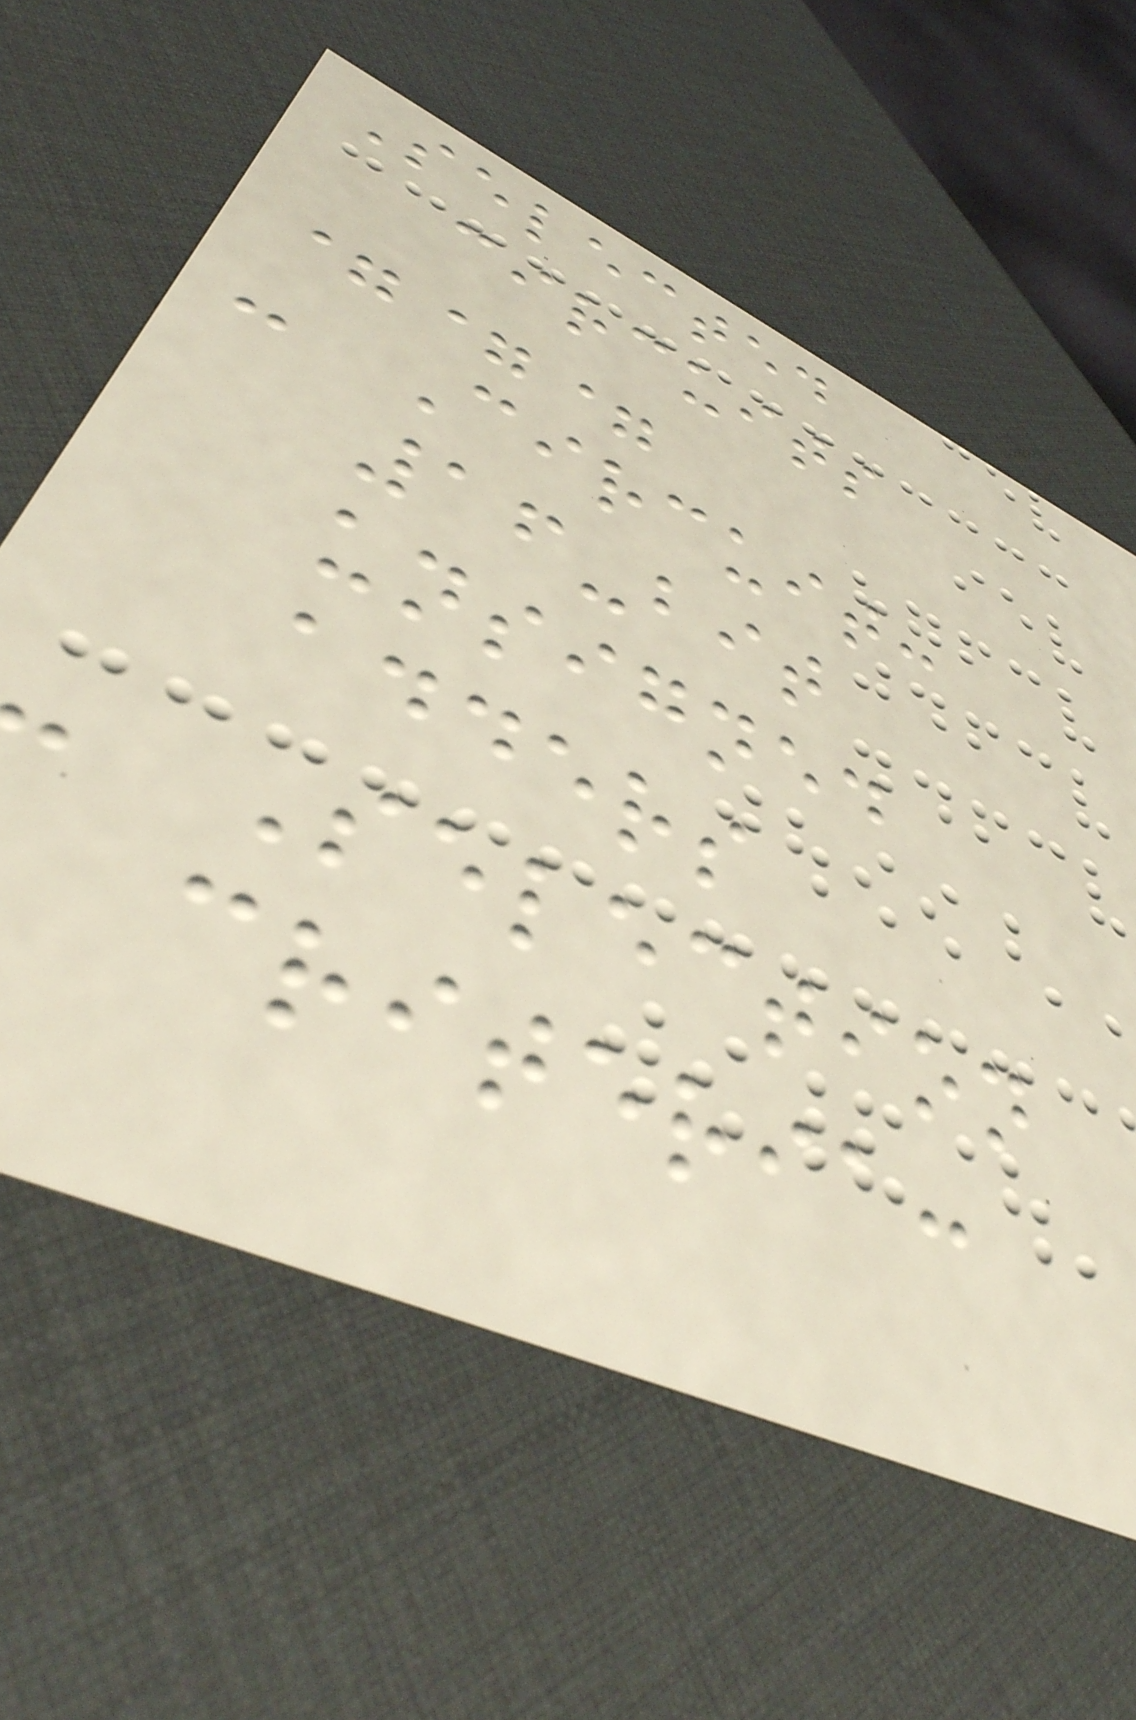Selected
circuits
===
- Circuit:
16-bit
unsigned
adders
- Selection
criteria:
